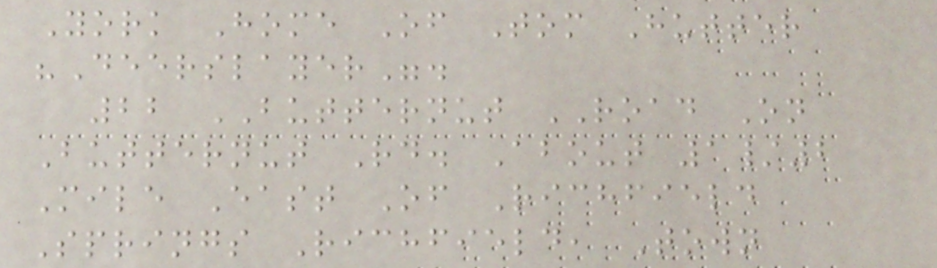York Home Of Tom Hutter
"Deerslayer".
22 BUTTERNUT ROAD On
Butternut Rd. About 1/2
Mile East Of Richfield
Springs Richfield, Town
